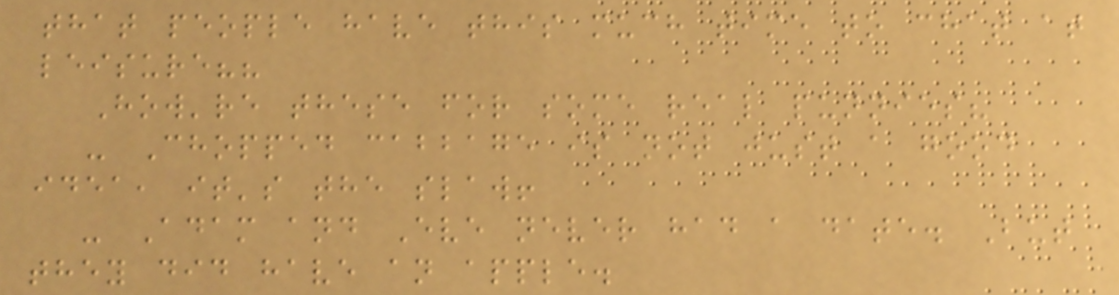that people have this much time to chat at
leisure??
How're these for some real punnies?
- Chopped cabbage is not just a good
idea, it's the slaw!
- Adam and Eve never had a date. But
they did have an apple.
